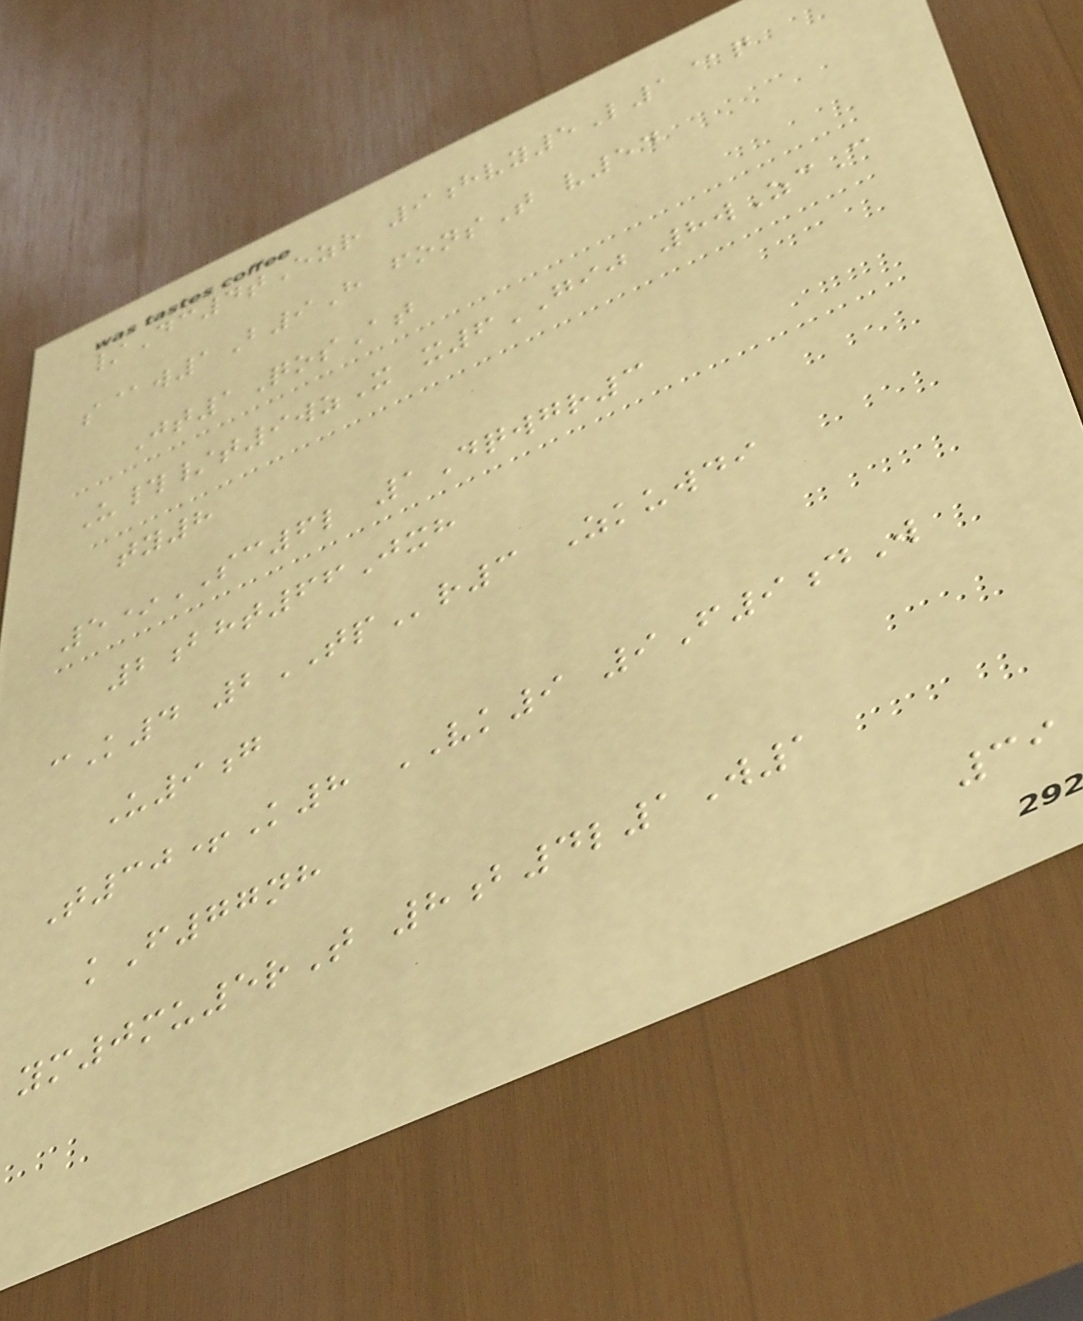/Dc4tEzr 9hvy5L1@q
s@w1B9H fonsT v54
Jt1QosAt
U#/t9wzX x6GIJ 8wZcC
ty8
5*SC6l 1Dqwgr3
2bht66Jxh
cK4 2TPr3 Zkuwdi
U9g
T30+K8 VK9 9F9dW
kF77nh
ym0mu5rT 8b4l1W1
39
